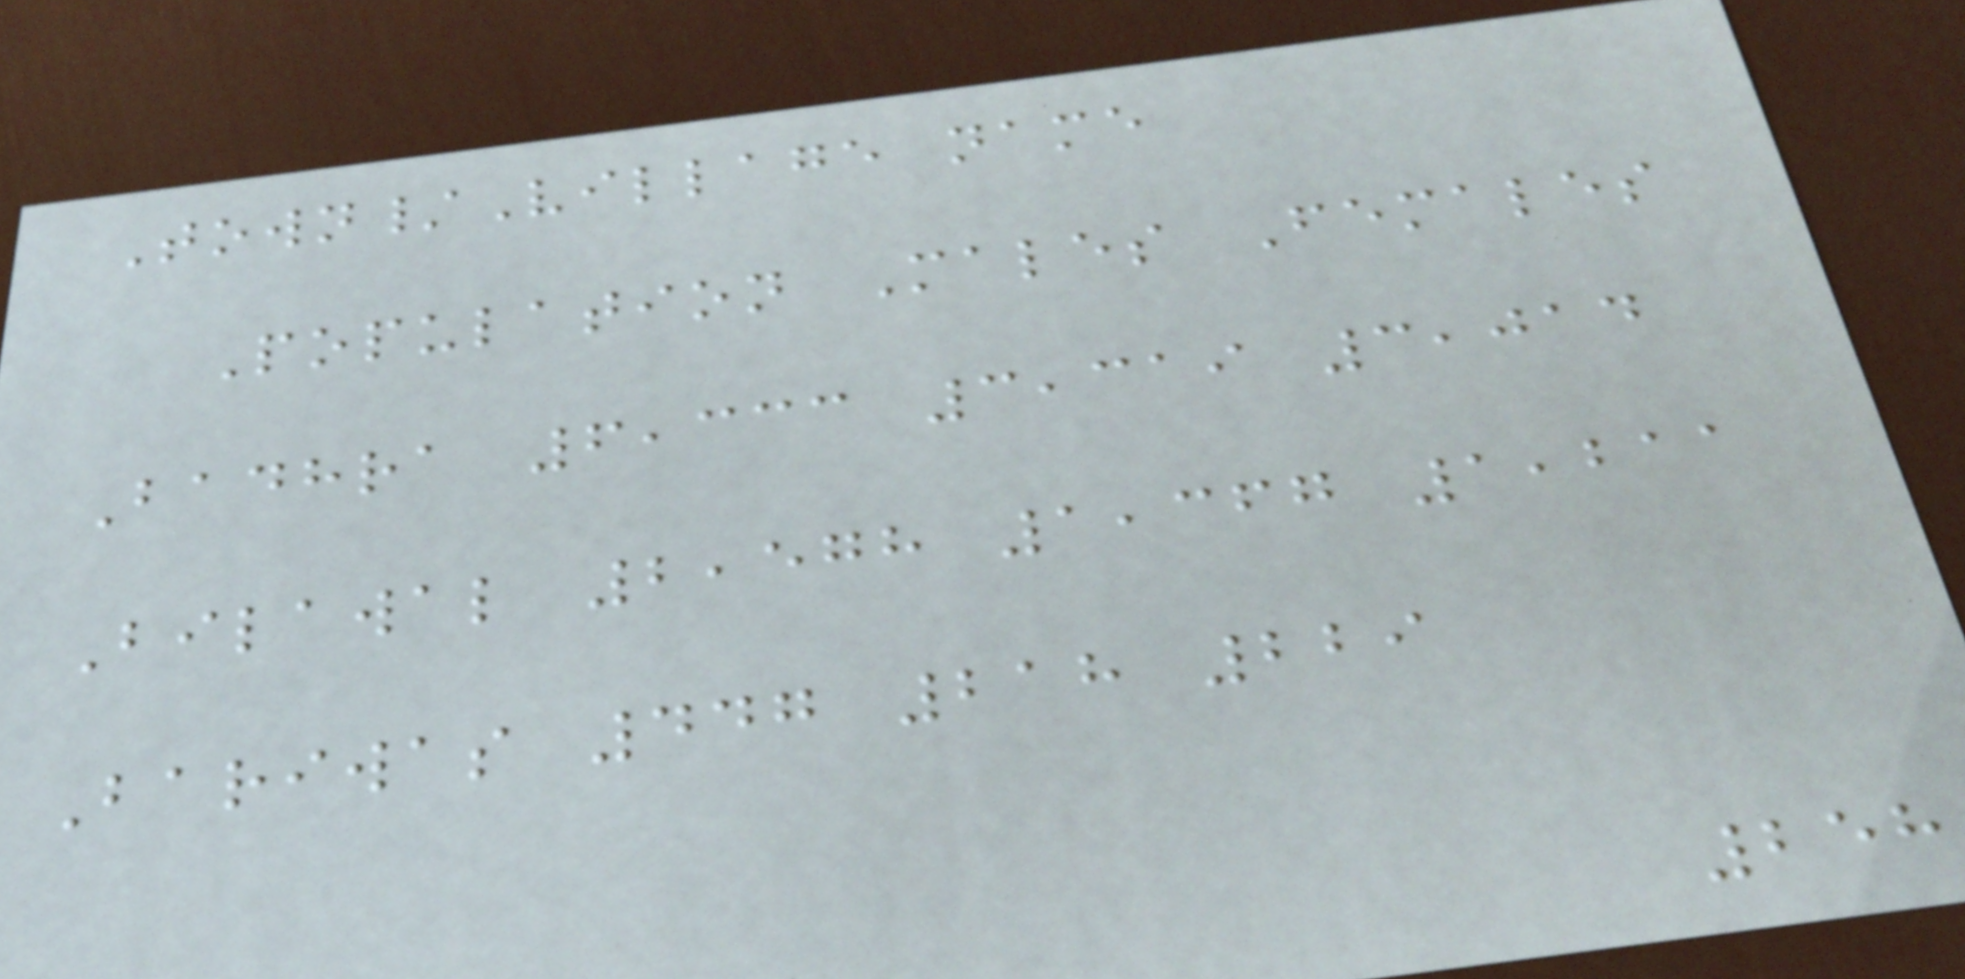Town/Village name
Population Males Females
Badhra 6,333 3,319 3,014
Bilawal 2,578 1,367 1,211
Bariwas 447 218 229
258
